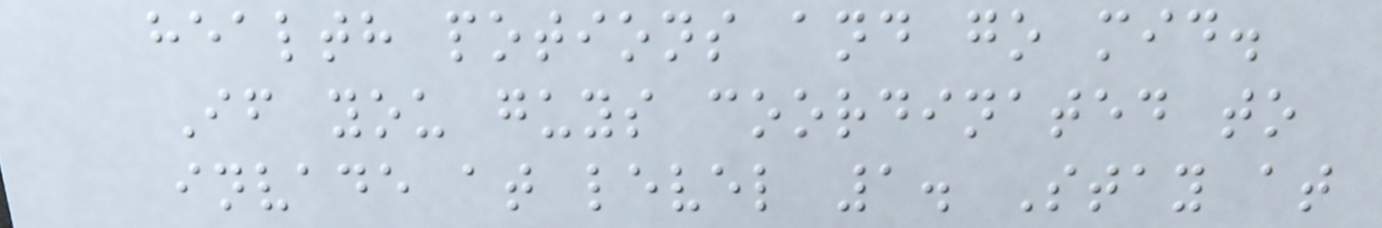health potions and go mid.
If you guys coordinated to
invade at level 1. Stay at
